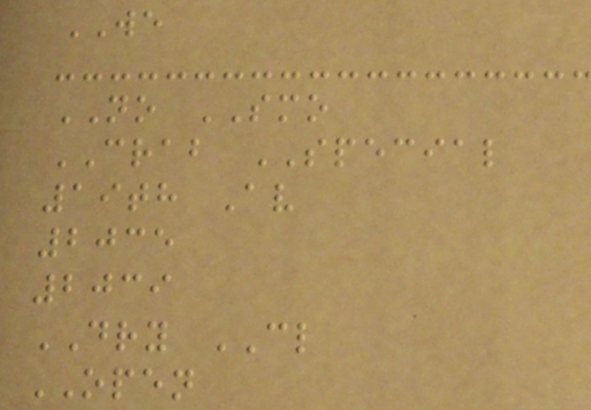WE
NO SMO
CRAB SPECIAL
19th Av
2035
2039
DRY CL
OPEN
